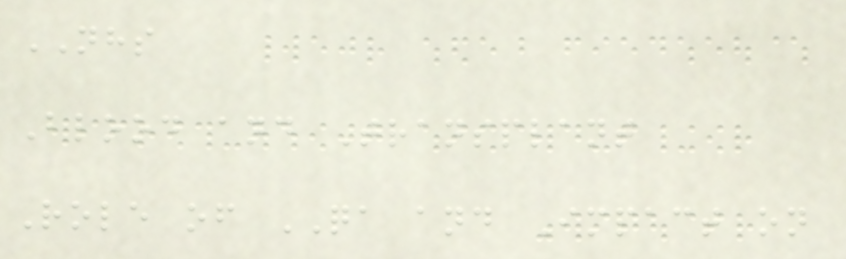NHS
Blood and Transplant
Role of QA and Impact on
